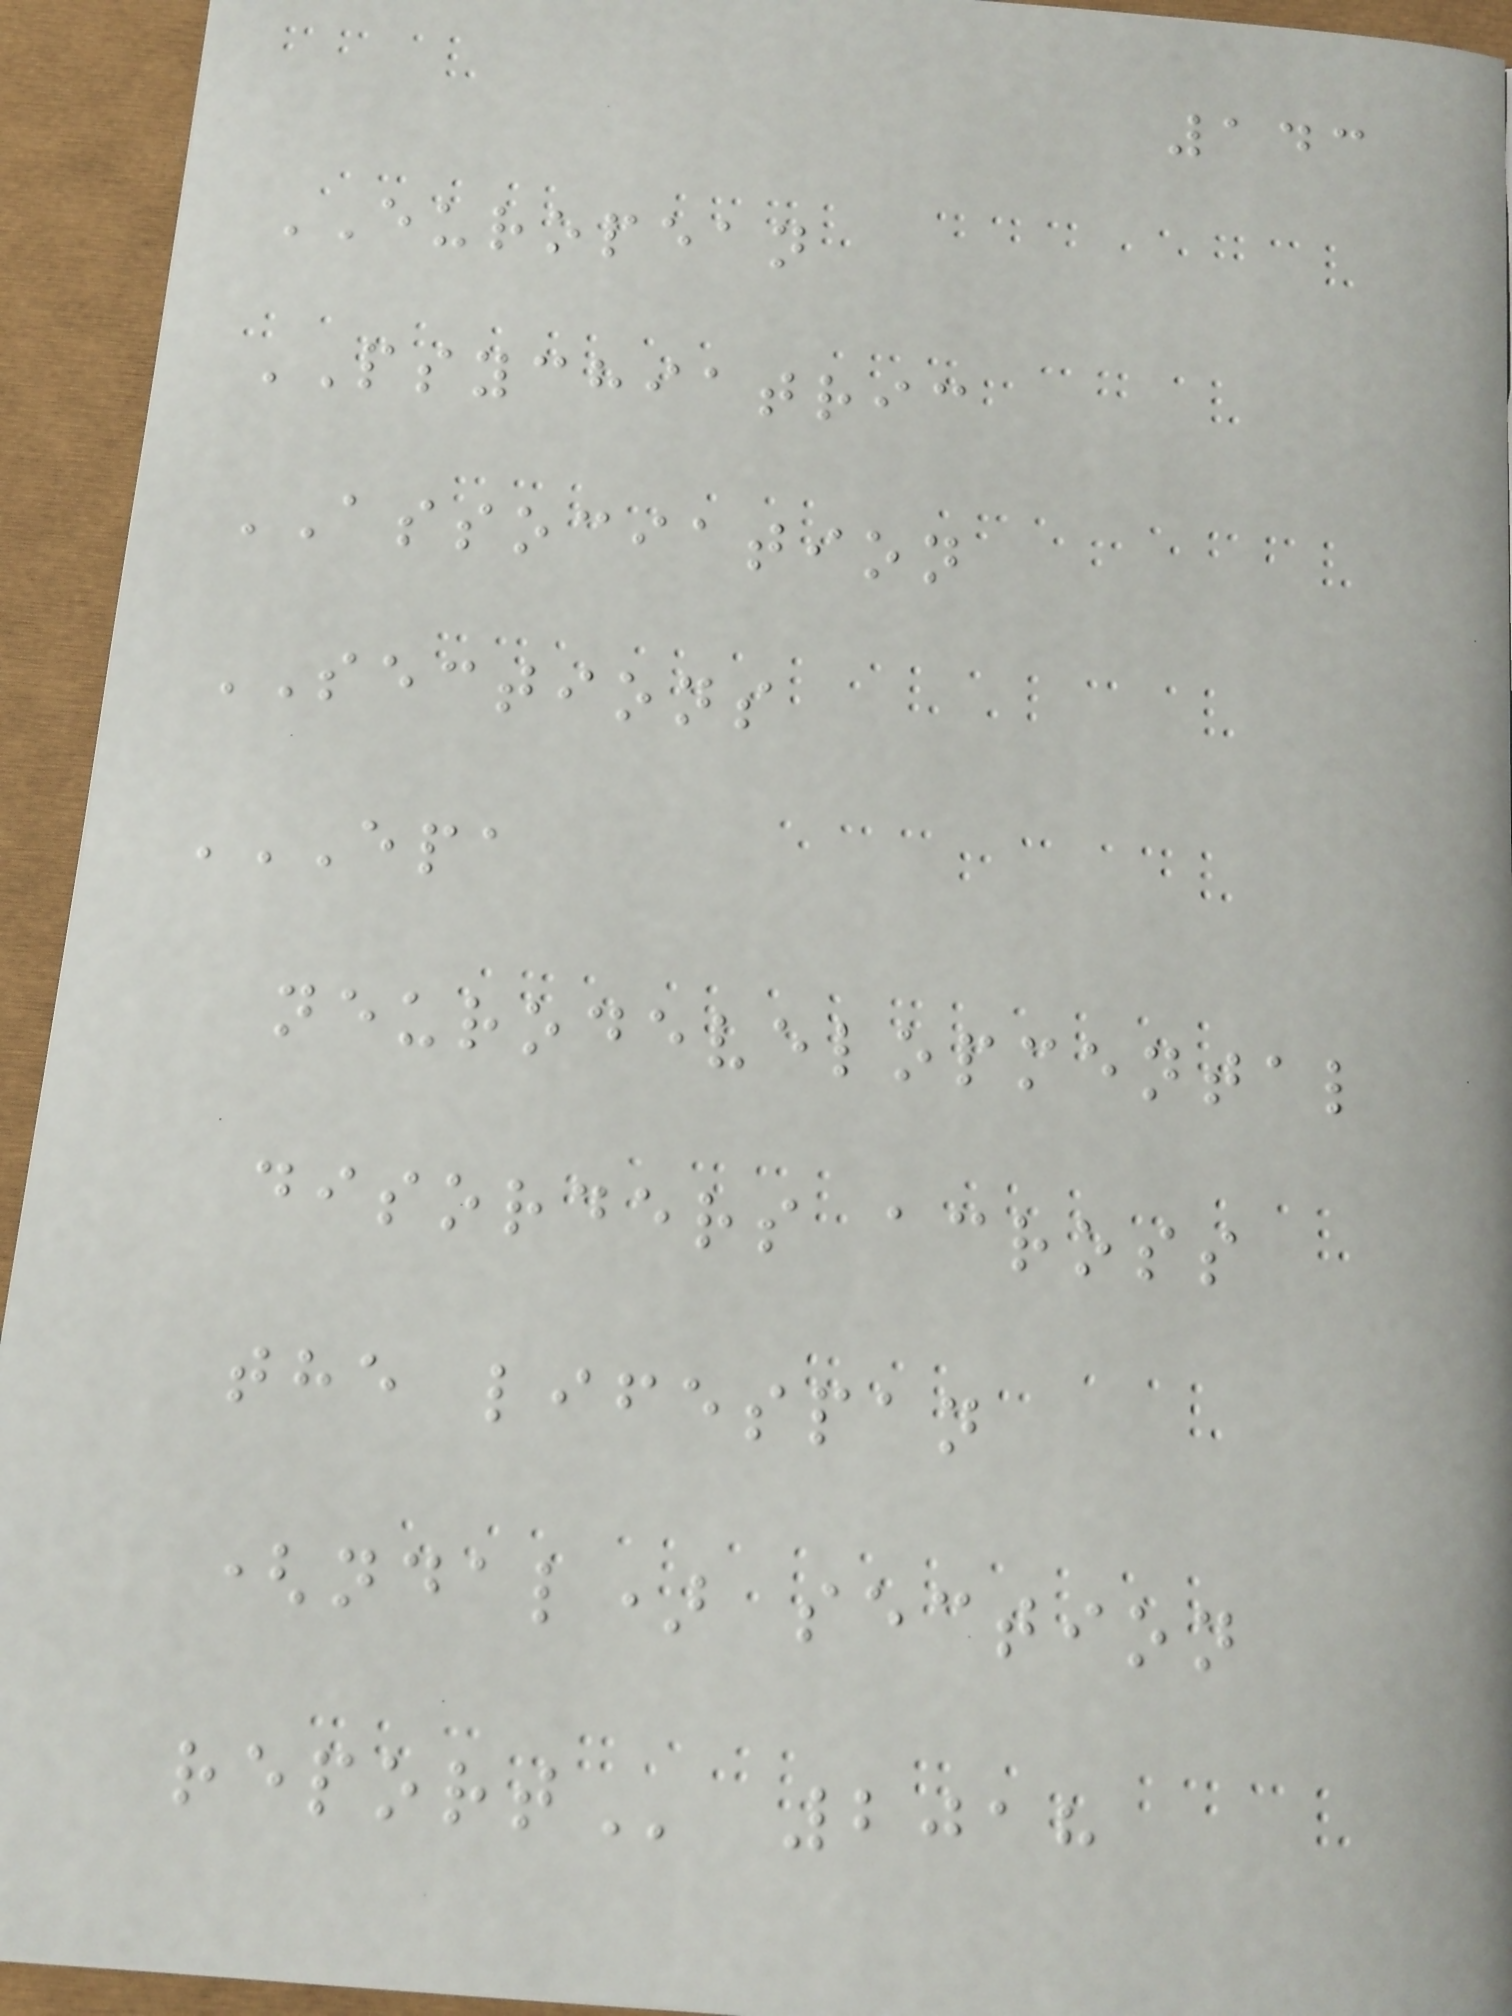143
EUROPEAN
PSYCHIATRIC
ASSOCIATION
SECTIONS
EPA
NEURODEVELOPMENTAL
DISORDERS ACROSS
THE LIFESPAN
(NDAL) SECTION
REPORT 2018
